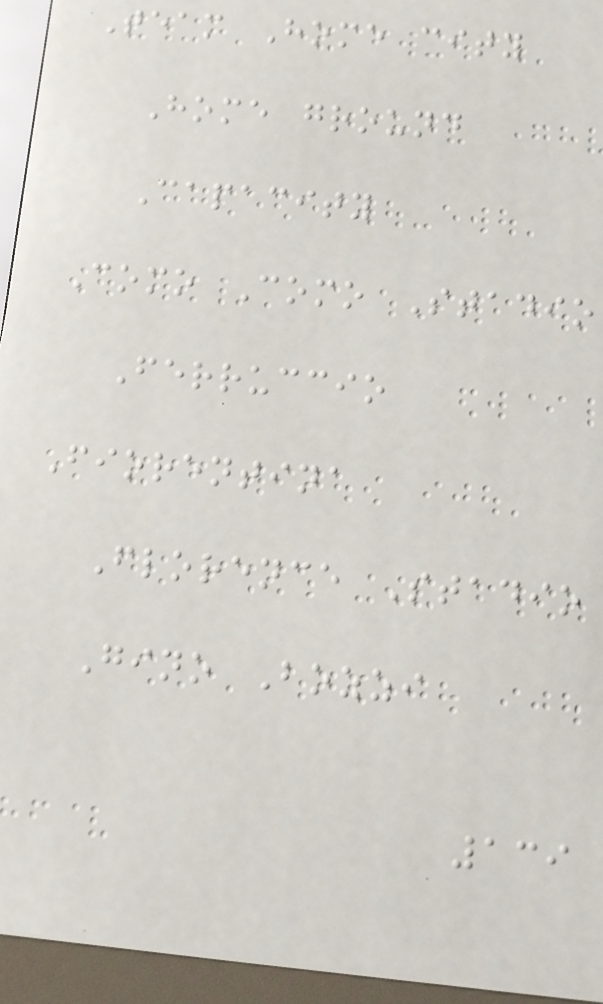Team Home city
Home ground
Capacity
Como Como Stadio
Ferruccio
Fiorentina
Florence Stadio
Gino Bozzi
139
